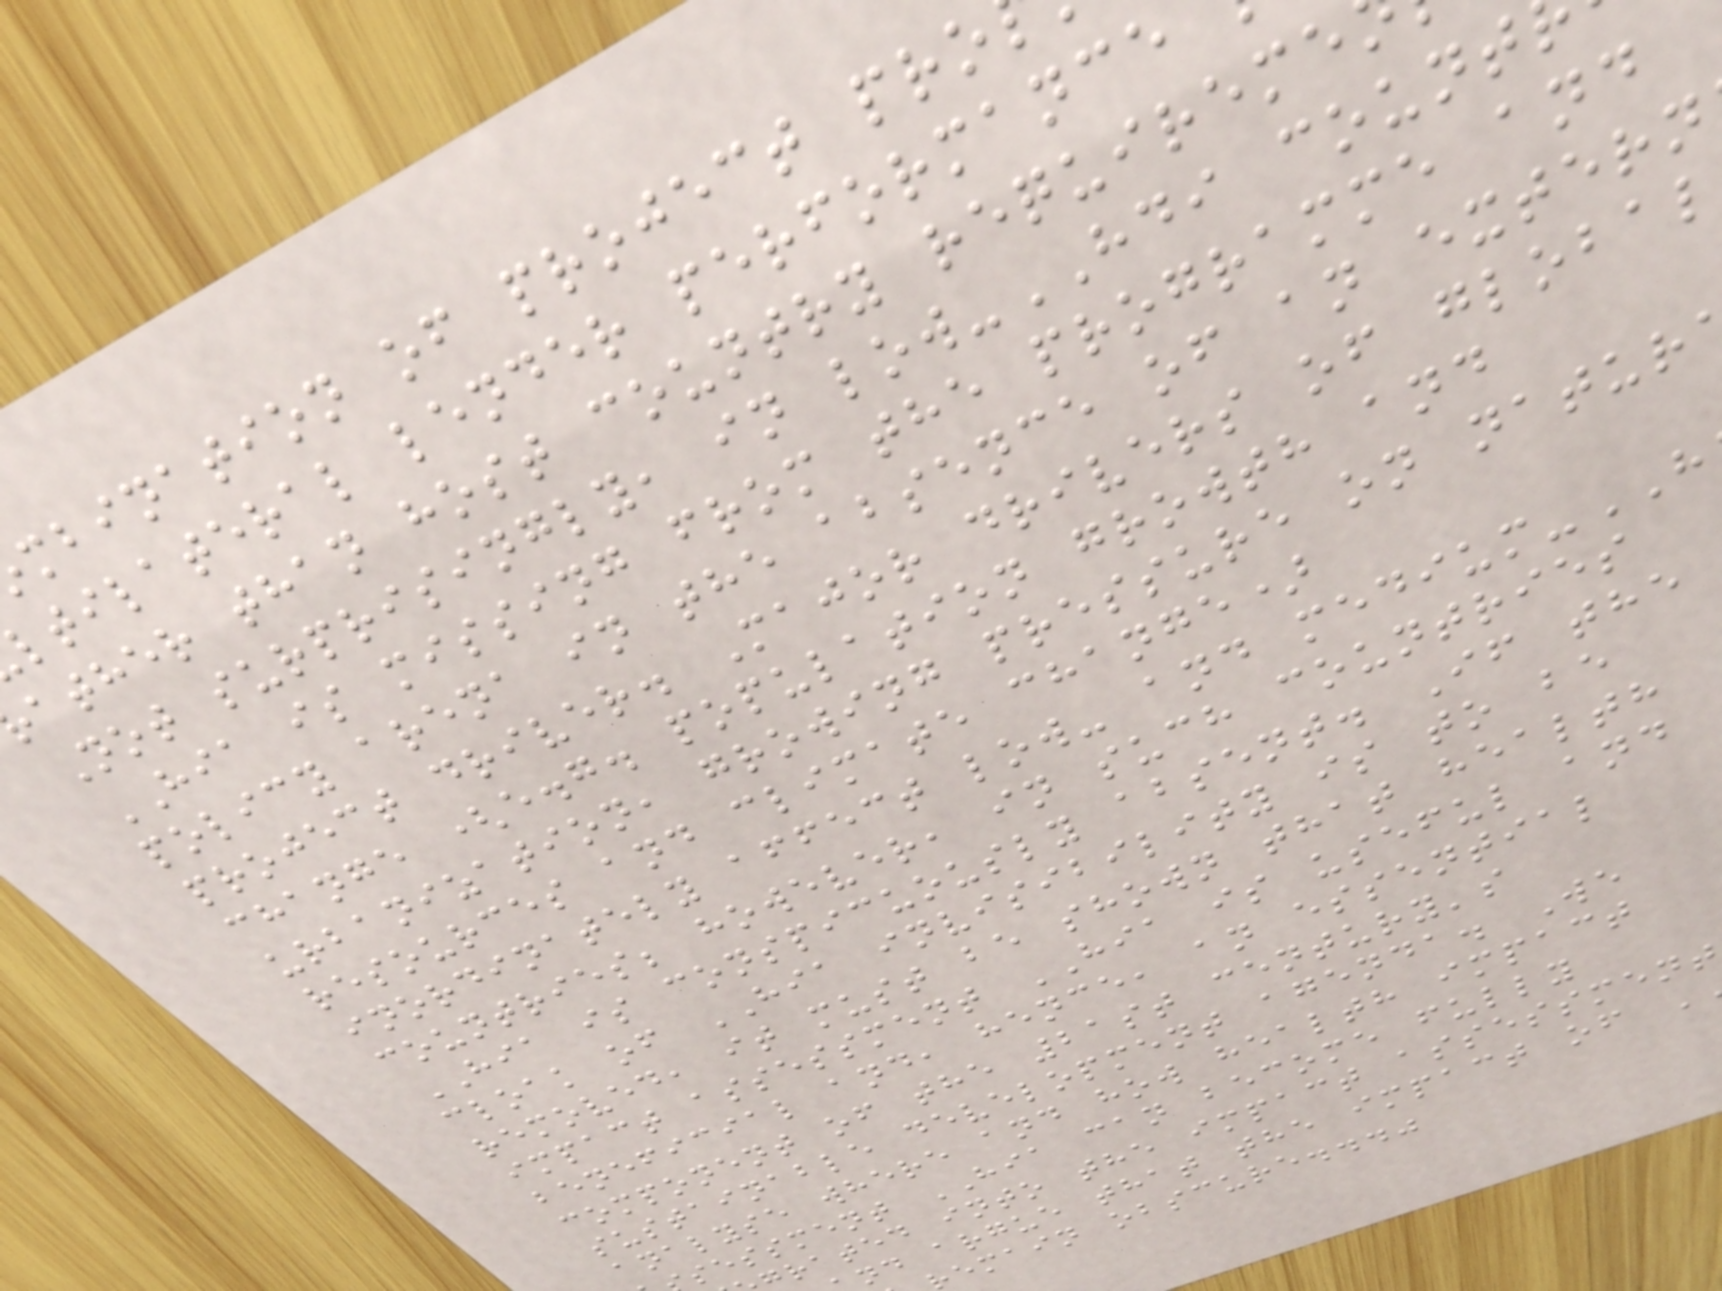mbination of project pro
ltilateral lender performance
ather than host country requireme
Not surprisingly, in low-HDI count
HIA is missing from the programme and
policy arena in the absence of an extern
project driver. Major drivers of global
change (e.g. population growth and
urbanization, growing pressure on natur
resources and climate change)
inordinately affect low- and medium-
countries; however, in such countries
HIA is conspicuously absent. If the
cloak of HIA invisibility is to be
removed, it must be shown that health
impact assessment HIA is useful and
beneficial and, hence, an essential
component of the 21st century's
sustainable development agenda. We
analyse where and how health impact
sessment HIA can become fully
grated into the impact assessment
nd argue that the impact of
emain obscure..."
